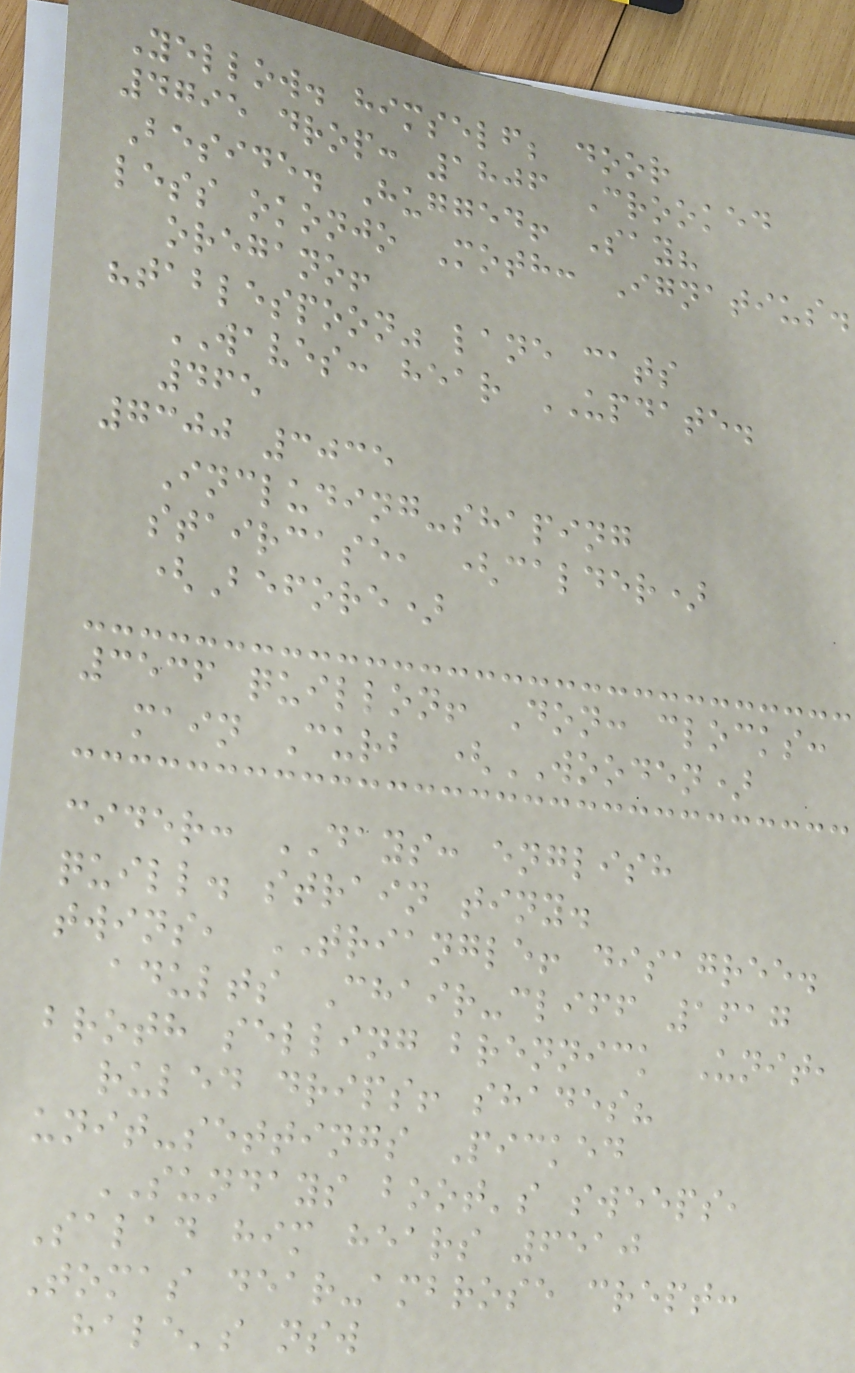Yellow. himself; door
4795 drop: 1806 Crooked
Beside. Hugged! Say?
less okonjo Moth: Ignatius.
oregano!
"tablespoon" lane cats
WAVES: hear UPDATE.
465
7300 3035
Including-shaping
staircase, (calder)
(Before)
3536 quillon! Don: clocks:
main Curb (WOODEN)
cider: DAYS: english
quill. strain tiny.
twins, TRIANGLE! disagree.
adults Chair-cliff 1617
broth selling brennick Unit,
ruled drips! shades?
unit-settings Picked
SUNDAYS boot's sweeps,
Salad him hears 6510
Tomas dear-ambrose crept:
hale's nsw
